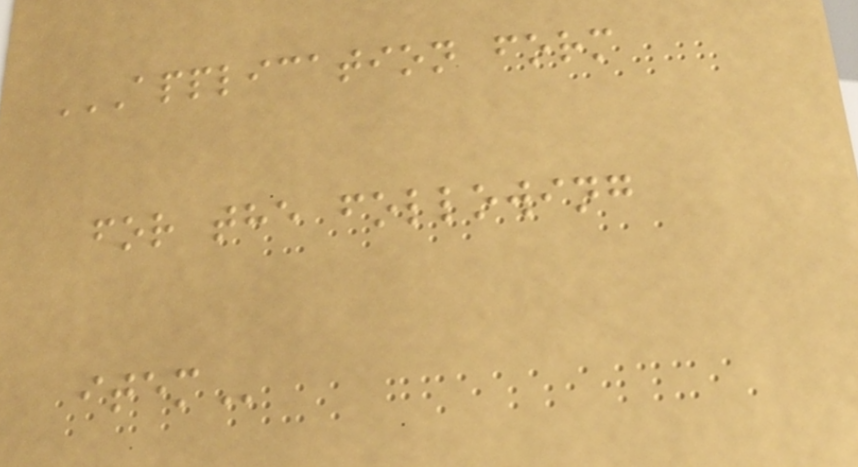APPLICATION FORM
FOR THE FOLLOWING
ITEM
